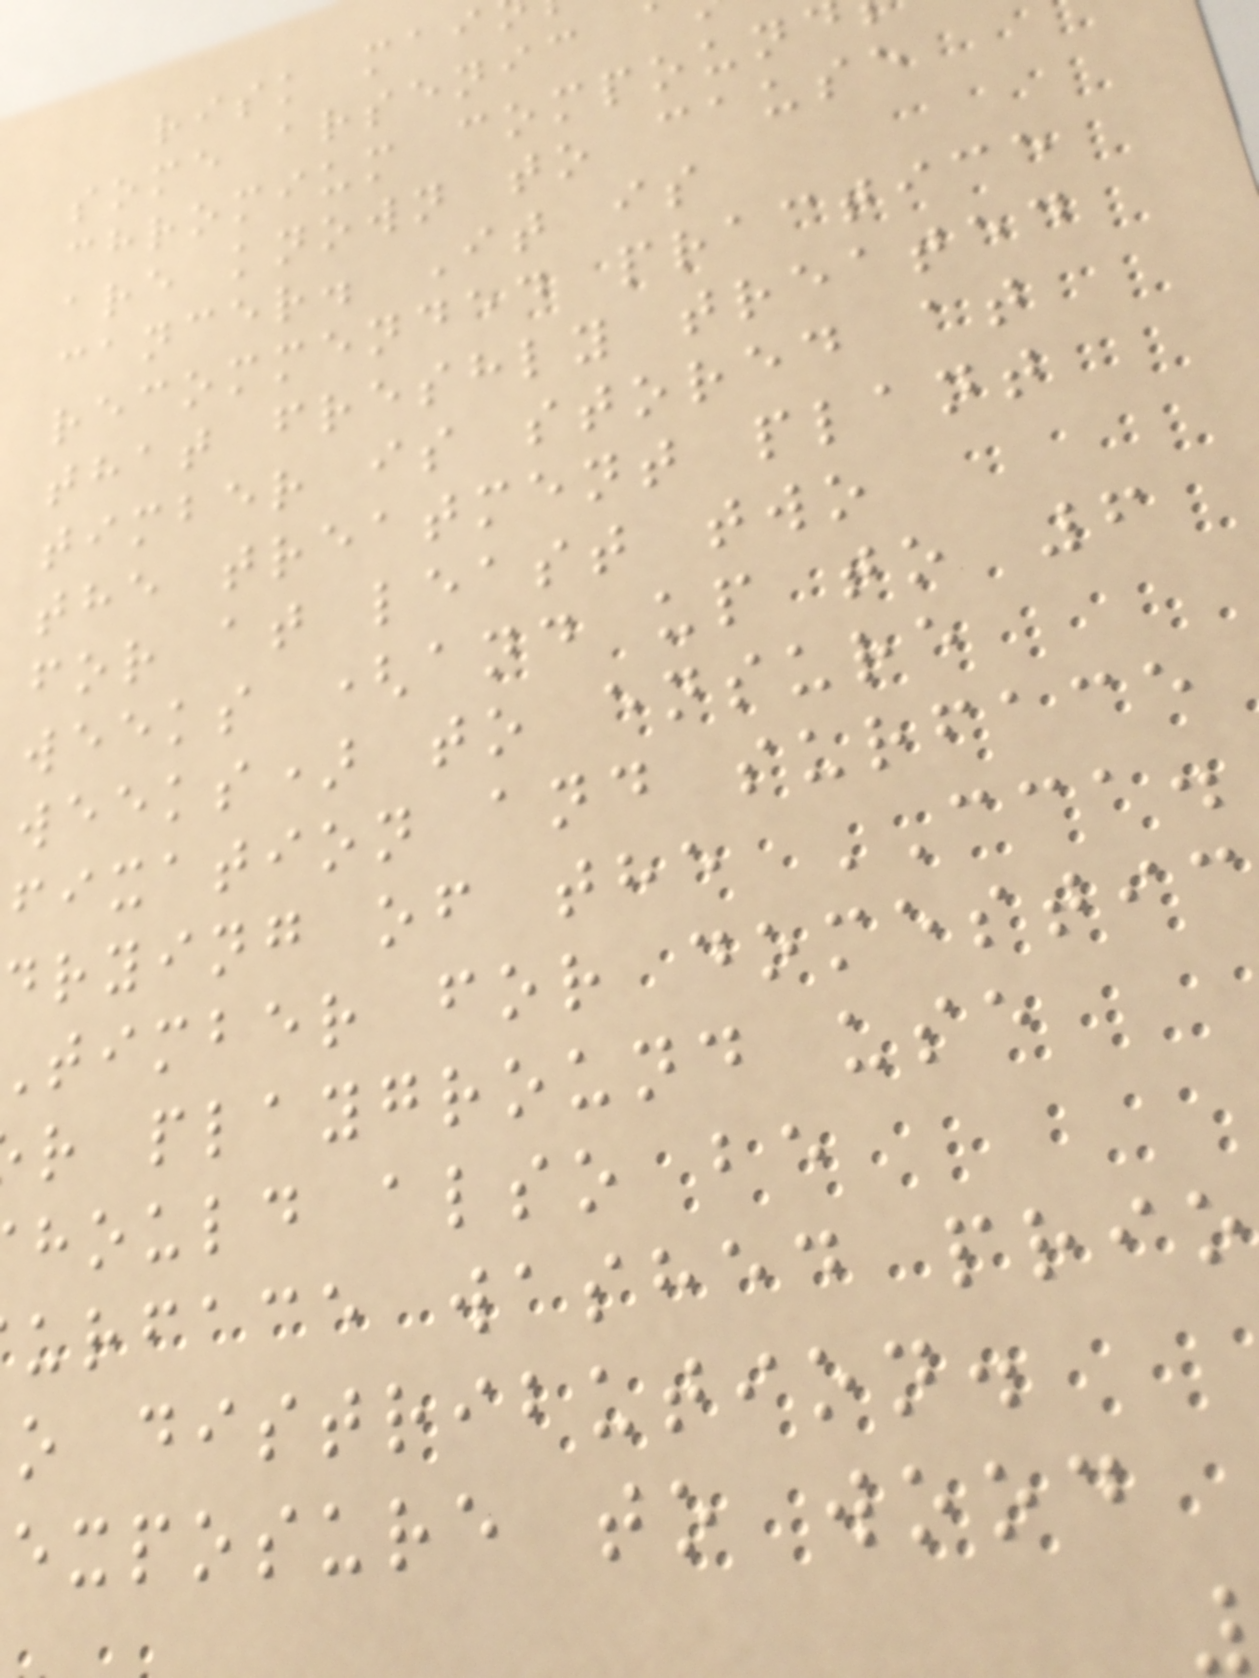risk mai
some arsenic
chromium compoun
are known to cause
cancer. It is
recommended practice
that freshly treated
timber is stored at
the treatment plant
for at least two
weeks (and up to 6
weeks) to ensure
fixation and surface
drying of the CCA.
timber for domestic
r playground use
hould also be
urface washed prio
o distribution.
exposure to wood
